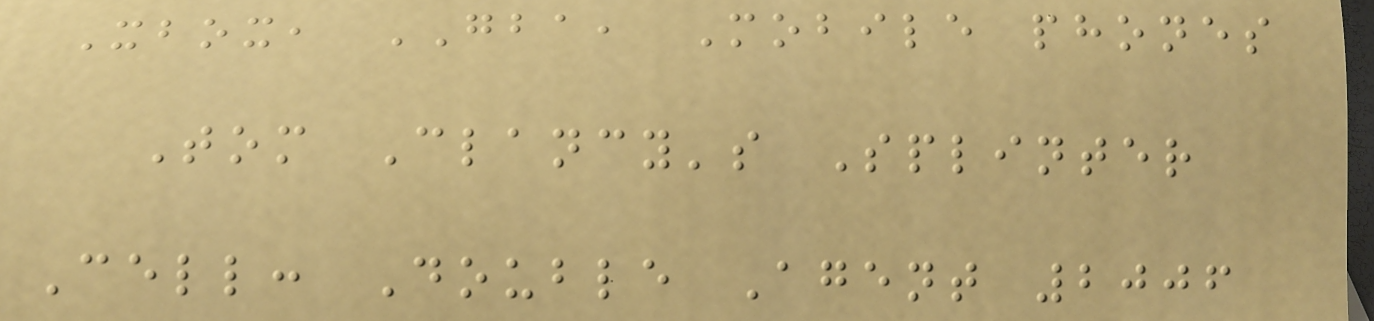Xbox, GBA, Mobile phones
Tom Clancy's Splinter
Cell: Double Agent 2006
